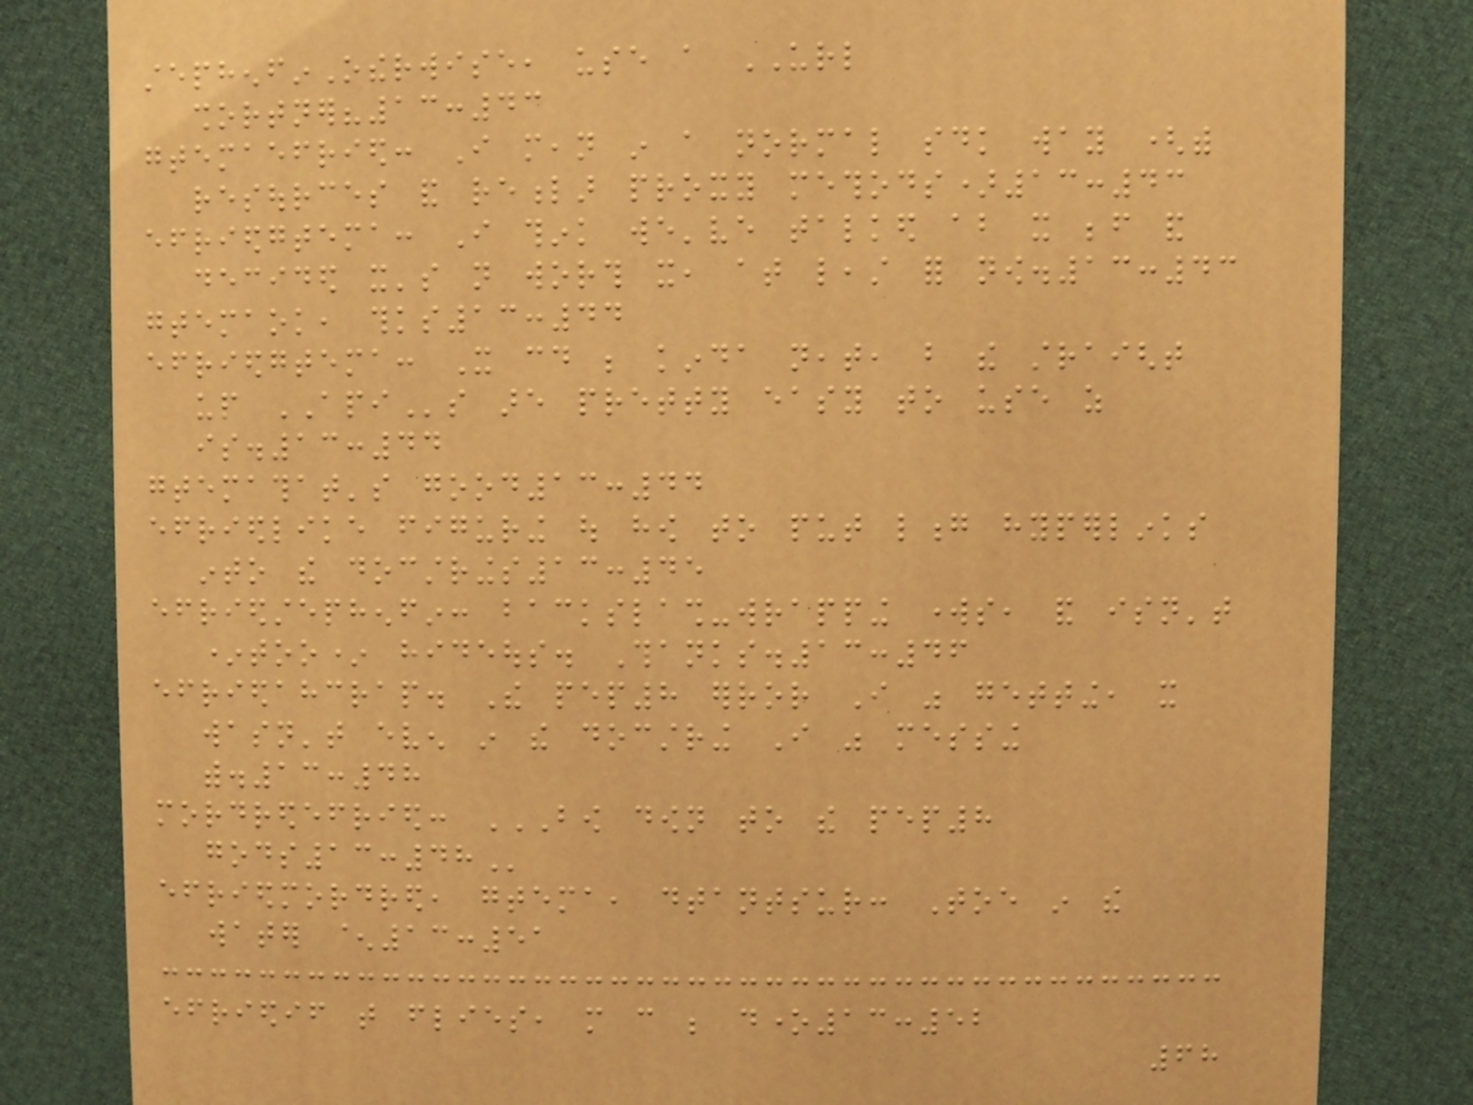stephenfinOtherwise, use a URL
shortner?13:43
gtemaefried: I mean in a normal sdk way (with
resources and refular proxy methods)13:43
efriedgtema: I think we've talked about it before and
decided it's not worth it, at least for now.13:43
gtemaok, thks13:44
efriedgtema: It could be kinda neat, but the straight
up APIs are pretty easy to use as
is.13:44
gtemathat's good13:44
efriedlike figuring out how to put long hyperlinks
into the docstrings13:45
efriedstephenfin: backslash-wrapping works, and isn't
*too* hideous. Thanks.13:46
efriedahcrap. The pep8 error I was getting, it
wasn't even in the docstring I was messing
with.13:48
mordredefried: BOW DOWN TO THE PEP8
GODS13:48
efriedmordred, gtema, dtantsur: Toe in the
water ^13:51
efriedif that flies, more can be done13:52
68
